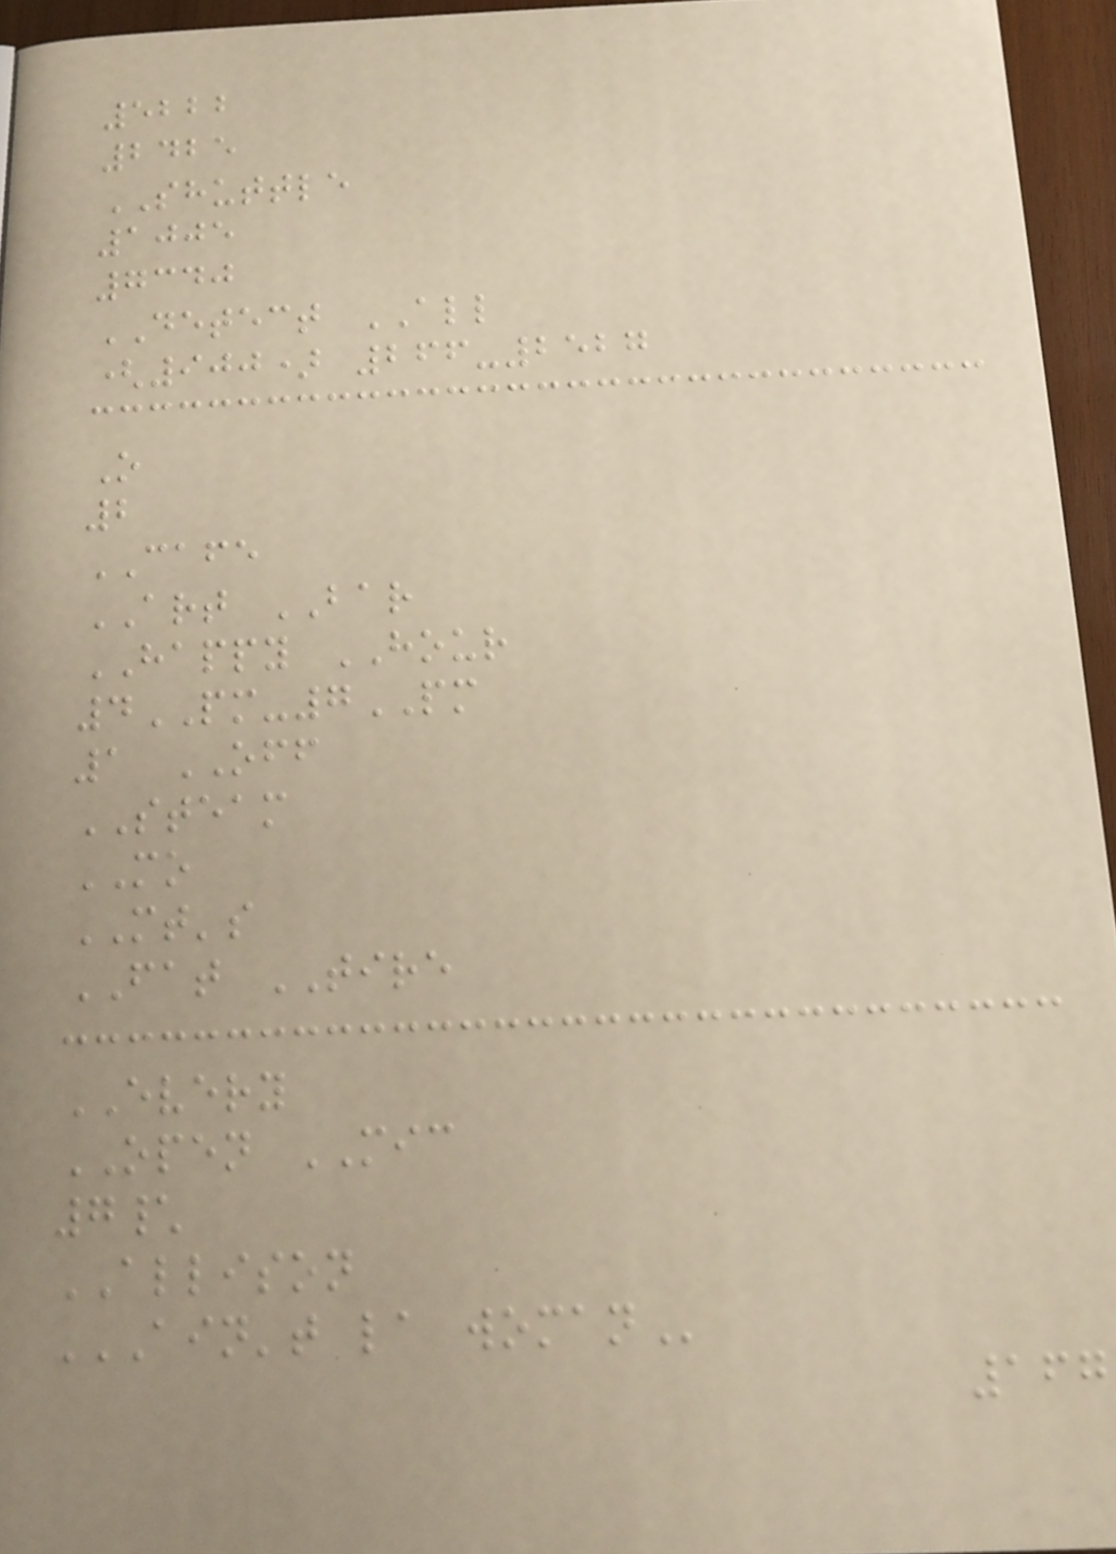5222
2425
SHUTTLE
1005
7340
DETECT ALL
(900) 266-2527
O
2
CAFE
ART BAR
HAPPY HOUR
4PM-7PM
1 OFF
STEAM
MO
MT's
FAT TIRE
EVERY
OPEN MIC
7\
ALLISON
AIN'T LA WOMAN
167
